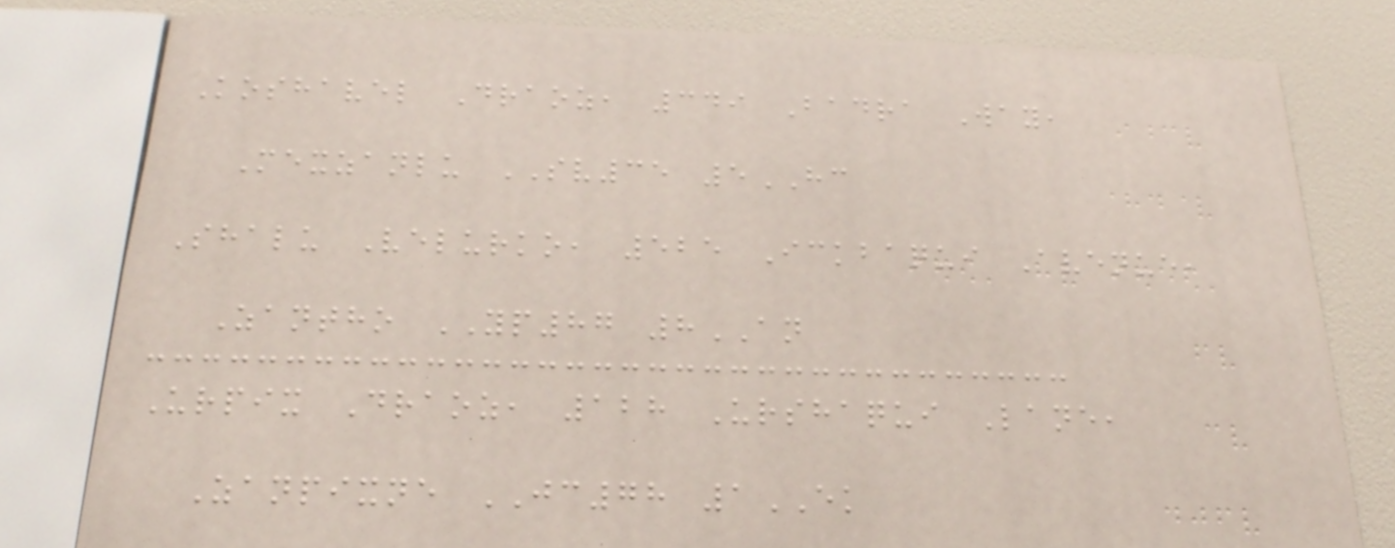Koshavel Draoz, 349 Badra Way,
Mexzanlu SV35 5HC
Shalu Velurko, 525 Ickbaqui Avenue,
Zantho YP87 8AN
Urpix Draoz, 128 Urshaqui Lane,
Zanpixne JC78 1EK
